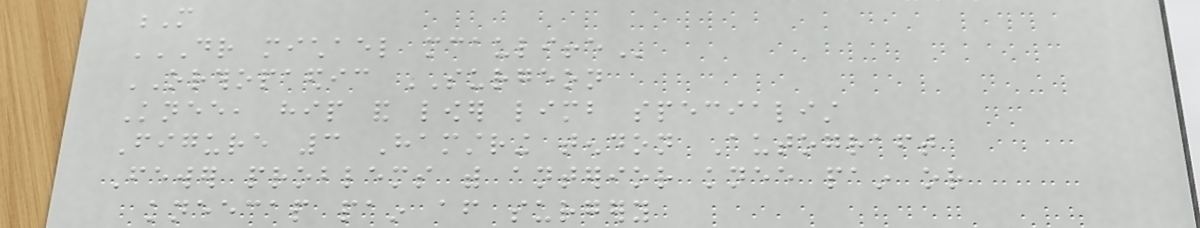M
DR MICHAEL MCAULIFFE
ORTHOPAEDIC SURGEON
Knee, hip and lower limb specialist
Figure 3 Hamstring tendon Autograft
Fewer problems with anterior knee pain or
kneecap pain after surgery
